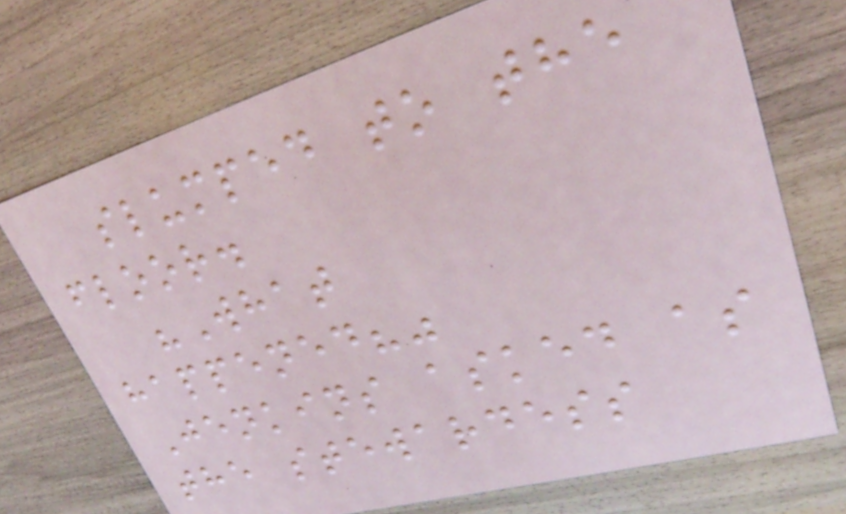slumped to the
floor.
"What
happened?"
Jenkins asked as
the stewardess
